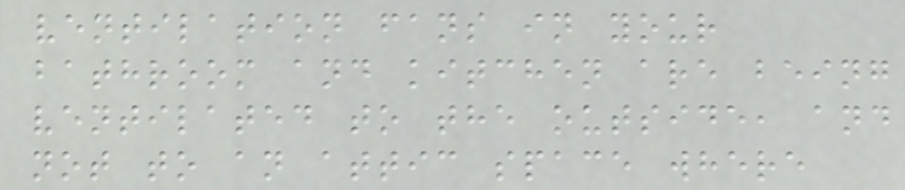ventilation fans in your
bathroom and kitchen are being
ventilated to the outside, and
not to an attic space where
